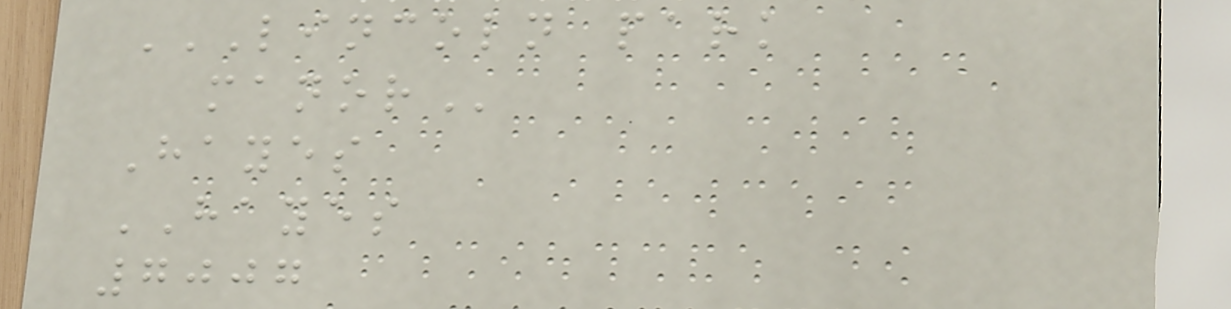LINCOLN PARK
MANOR
Hayes
HAYES
7007
